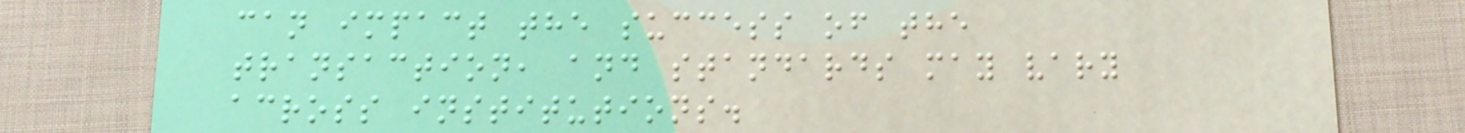can impact the success of the
transaction, and standards may vary
across institutions.
